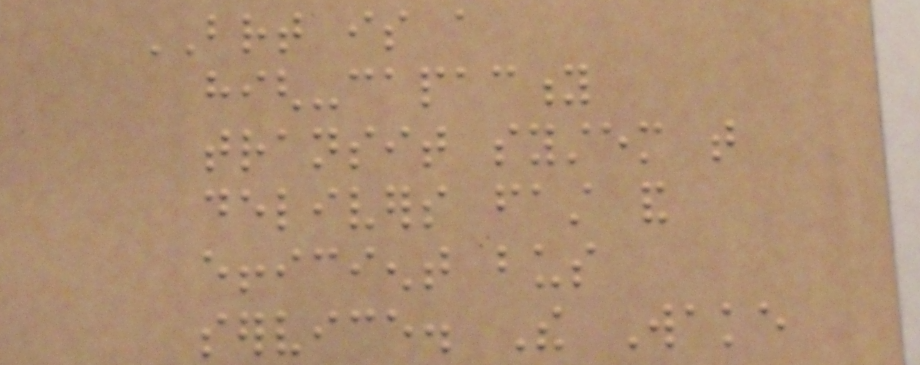BRT is a
high-capacity
transit system that
delivers fast and
efficient bus
service. The Wake
